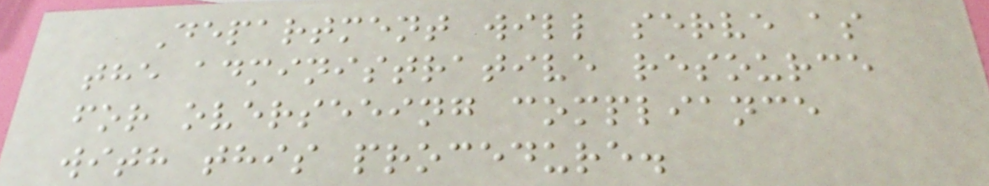Department will serve as
the administrative resource
for overseeing compliance
with this procedure.
